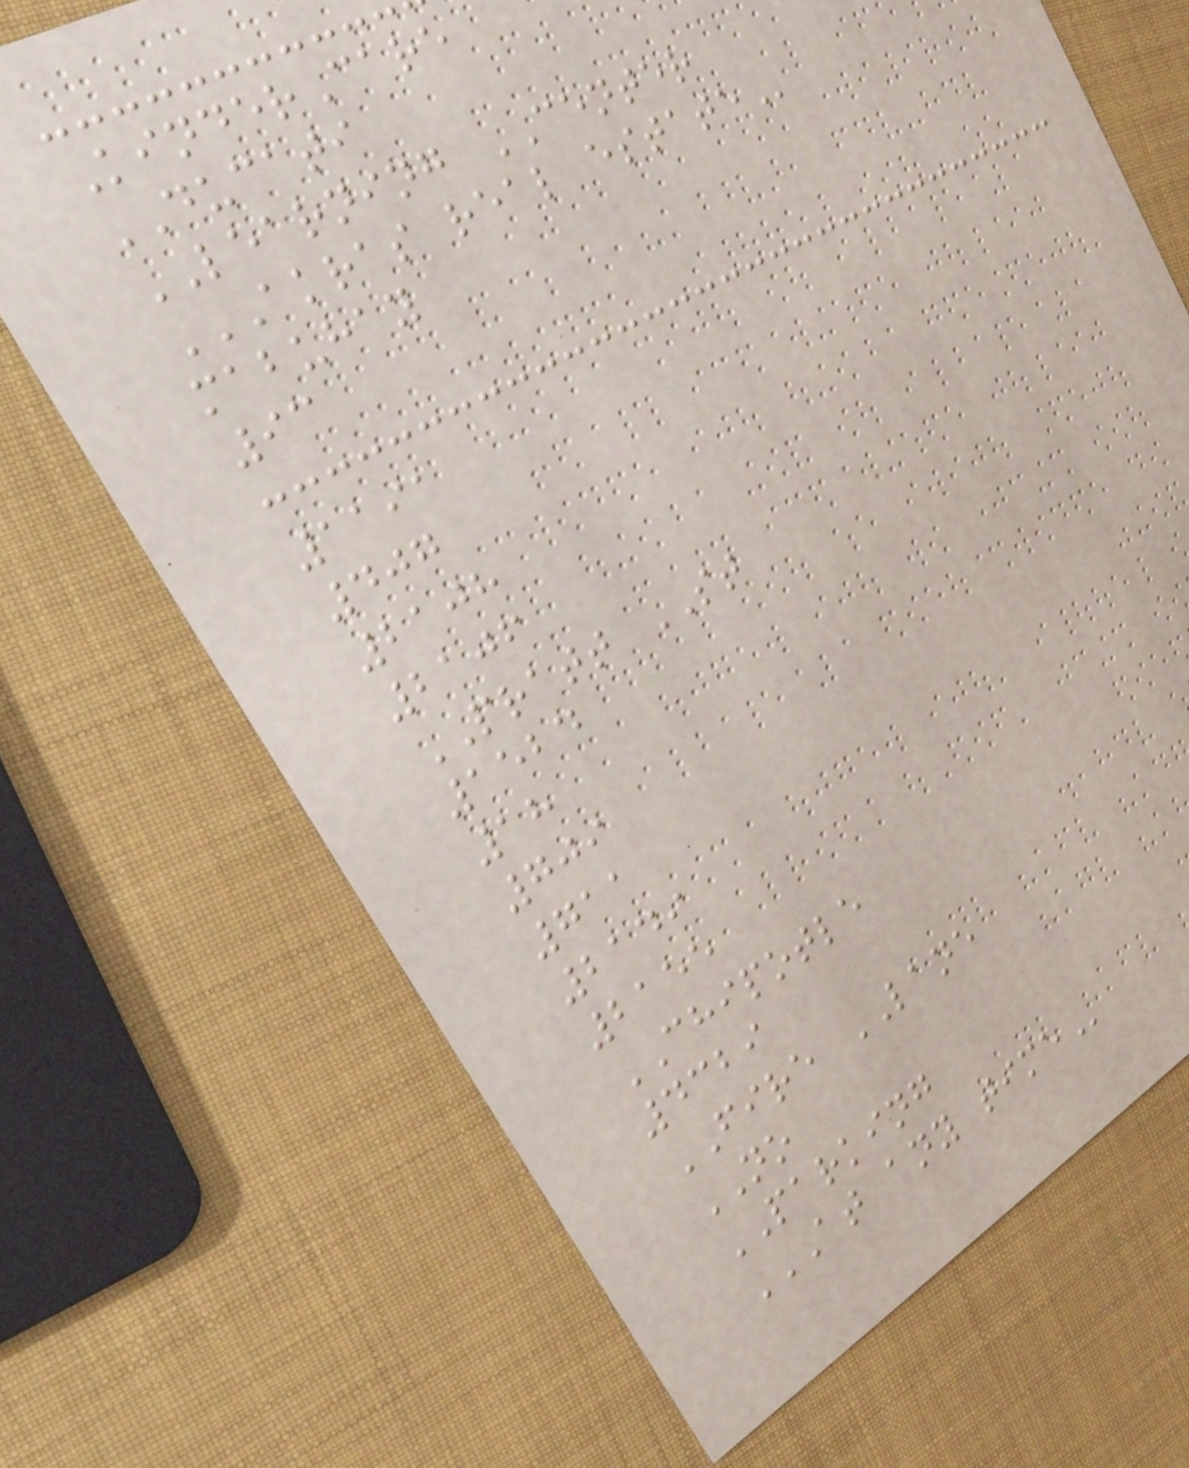KinderCare
DUCATI
LEARNING CENTER
AKRAS REAL ESTATE
mabuhay
93
1191
407
2108
2106
PRATT ST
1524
18
709
711
2149
2155
CHIPOTLE
4329
FIRE LANE
NO
PARKING
AT ANY TIME
